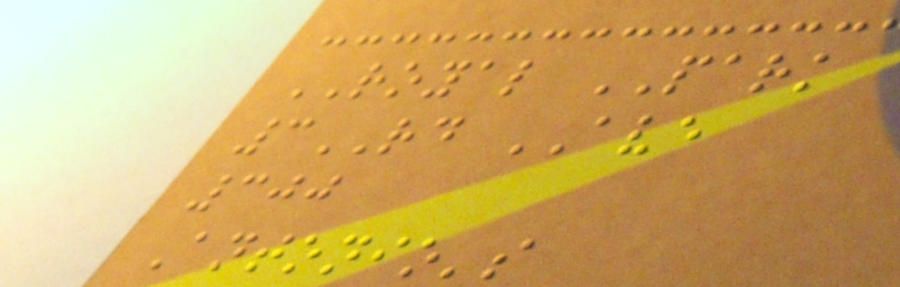ROYAL PARK
3RD AVE
300
Antonio's
